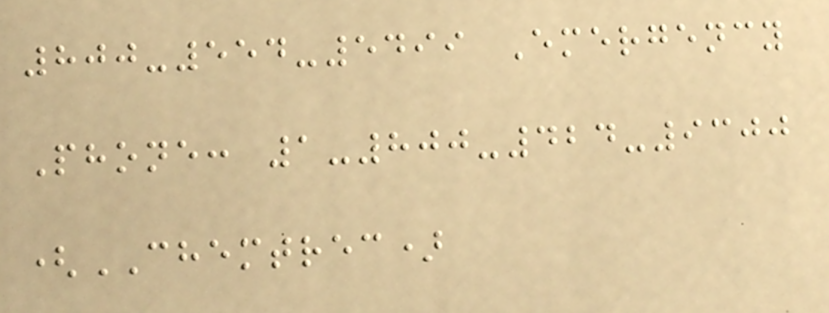800-554-5499 Emergency
Phone: 1-800-424-9300
(CHEMTREC)
